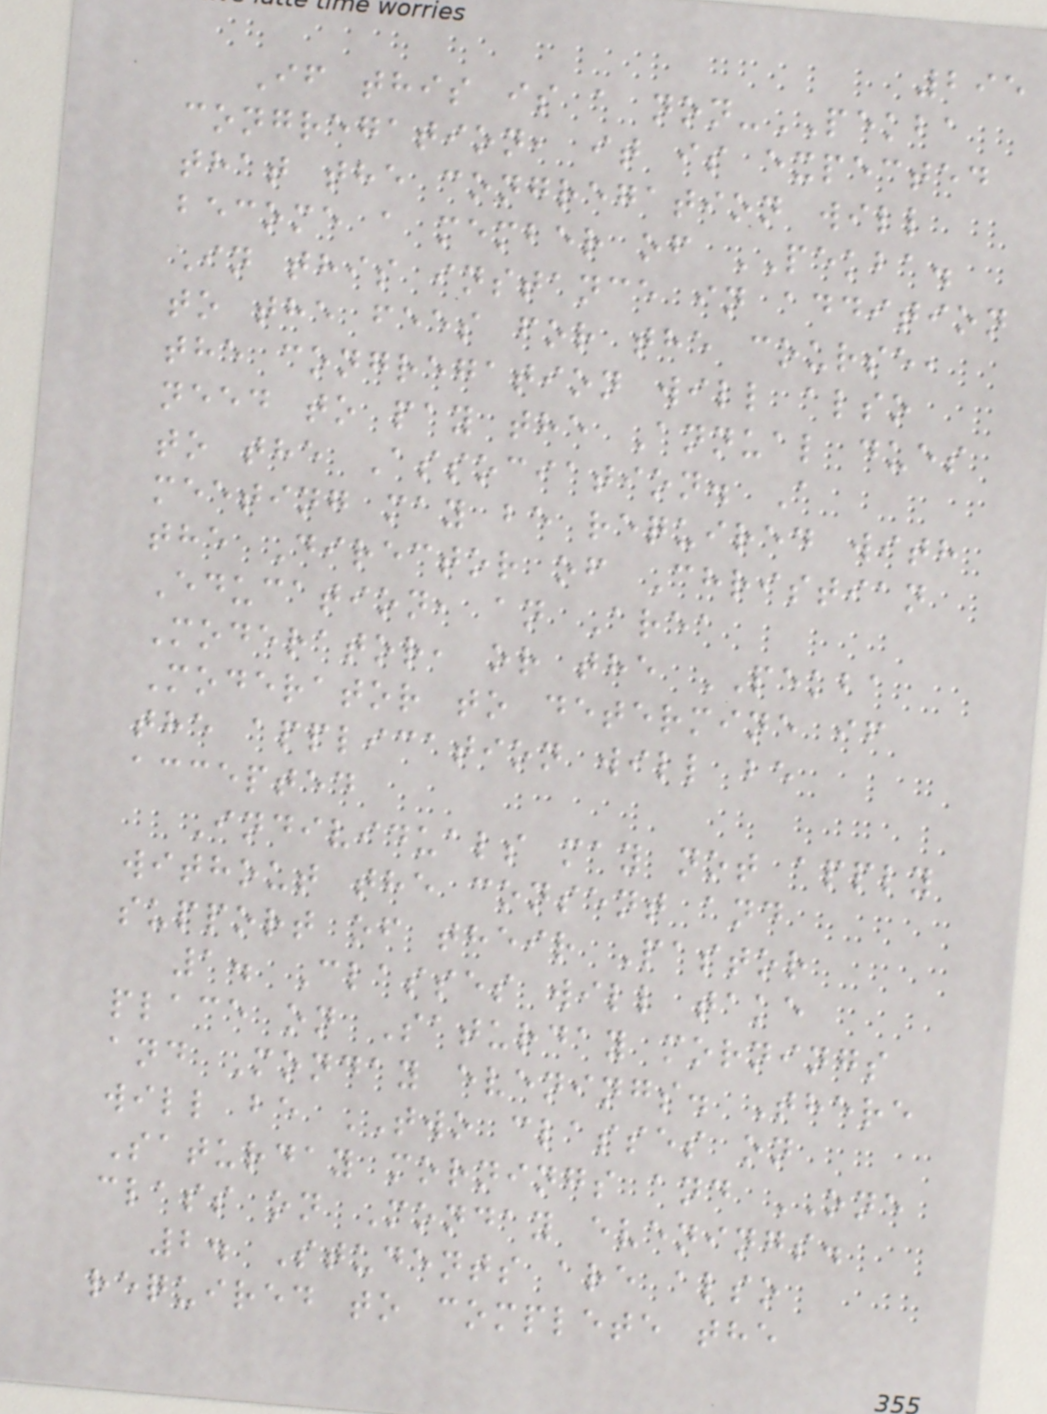295
If this is a non-PEKBA
congregation, it is expected
that the congregation will
become a member of PEKBA.
In this instance in addition
to the fees for the course,
the congregation will also
need to pay the Annual dues
to the Association. A
meeting may be required with
the Director of Christian
Education, an Area
Moderator, or the PEKBA
Moderator to determine if
the application will be
accepted
Individuals may not apply
without the consent and
support of their Pastor
1. Classes will take
place on Saturday mornings
and Monday evenings. There
will be TWO classes on
Saturday mornings and ONE
class on Monday evenings.
2. Students are also
required to complete the
